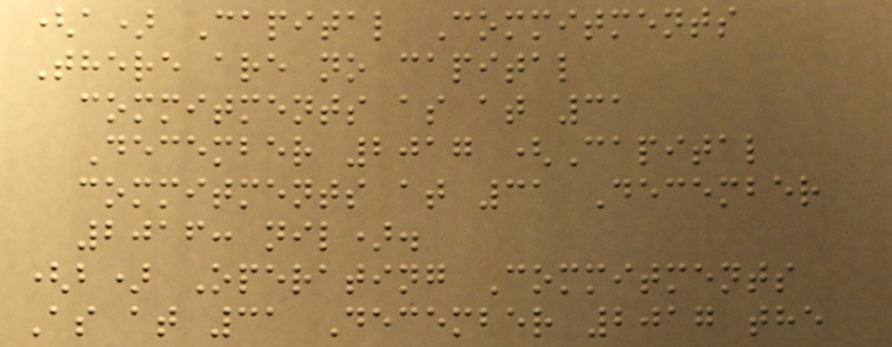(a) Capital Commitments
There are no capital
commitments as at 31
December 2017 (Capital
commitments at 31 December
2016: nil).
(b) Operating Commitments
As at 31 December 2017 the
